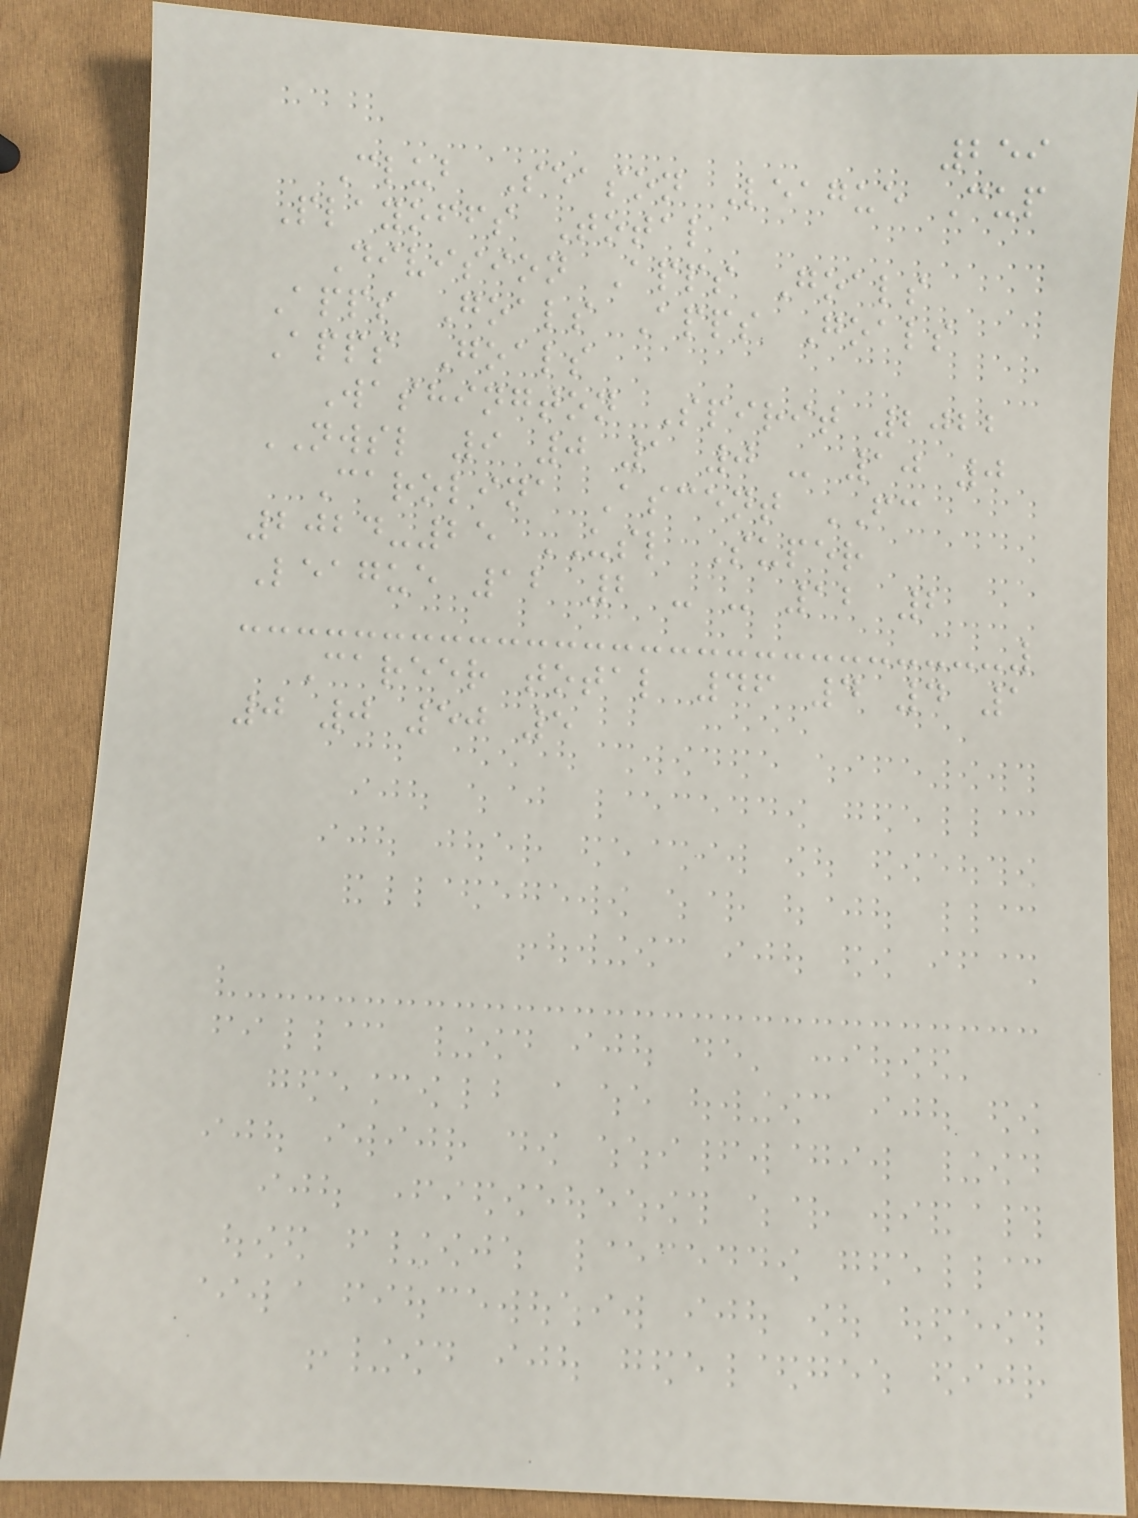259
Club Season League Cup
Playoffs Total
Division Apps Goals
Apps Goals Apps Goals
Apps Goals
Washington Spirit 2022
NWSL 9 0 1 0 - 10 0
Carolina Ascent FC
2024-25 USL Super
League 12 2 - - 12 2
Career total 46 4 4 1
0 0 50 5
